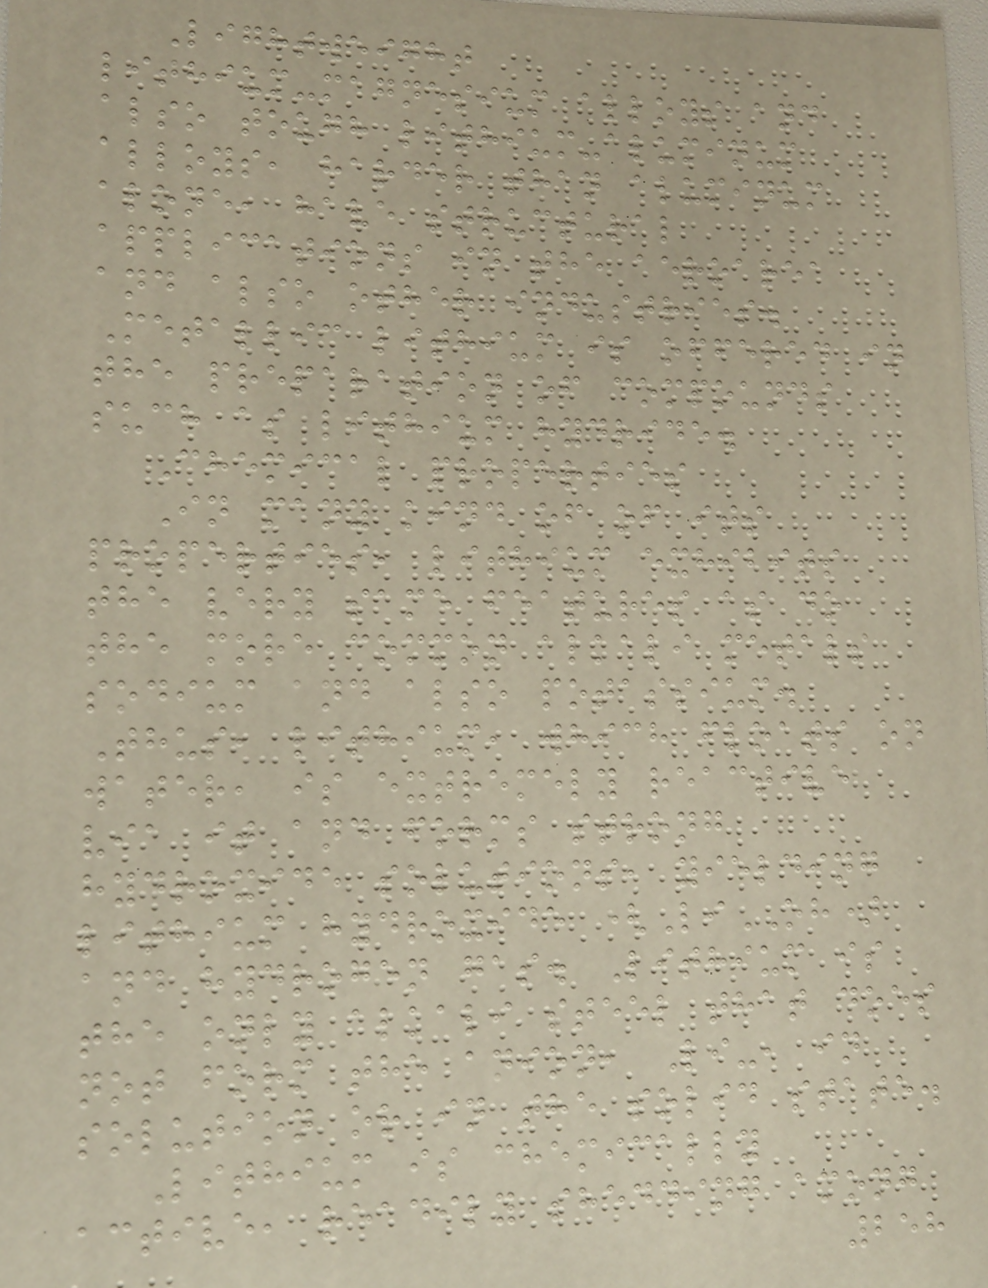Lightweight
lithium-magnesium alloys and
also tough lithium-aluminum
alloys, harder than aluminum
alone, have structural
applications in the aeroarea
and also other industries.
Metallic lithium is offered in
the preparation of compounds
such as lithium hydride.
Chemical properties
In many kind of of its
properties, lithium exhibits
the very same features as do
the more common alkali metals
sodium and also potassium.
Thus, lithium, which floats on
water, is extremely reactive
via it and forms strong
hydroxide solutions, yielding
lithium hydroxide (LiOH)
and hydrogen gas. Lithium is
the only alkali steel that does
not form the anion, Li-, in
solution or in the solid state.
Lithium is chemically
active, readily shedding among
258
